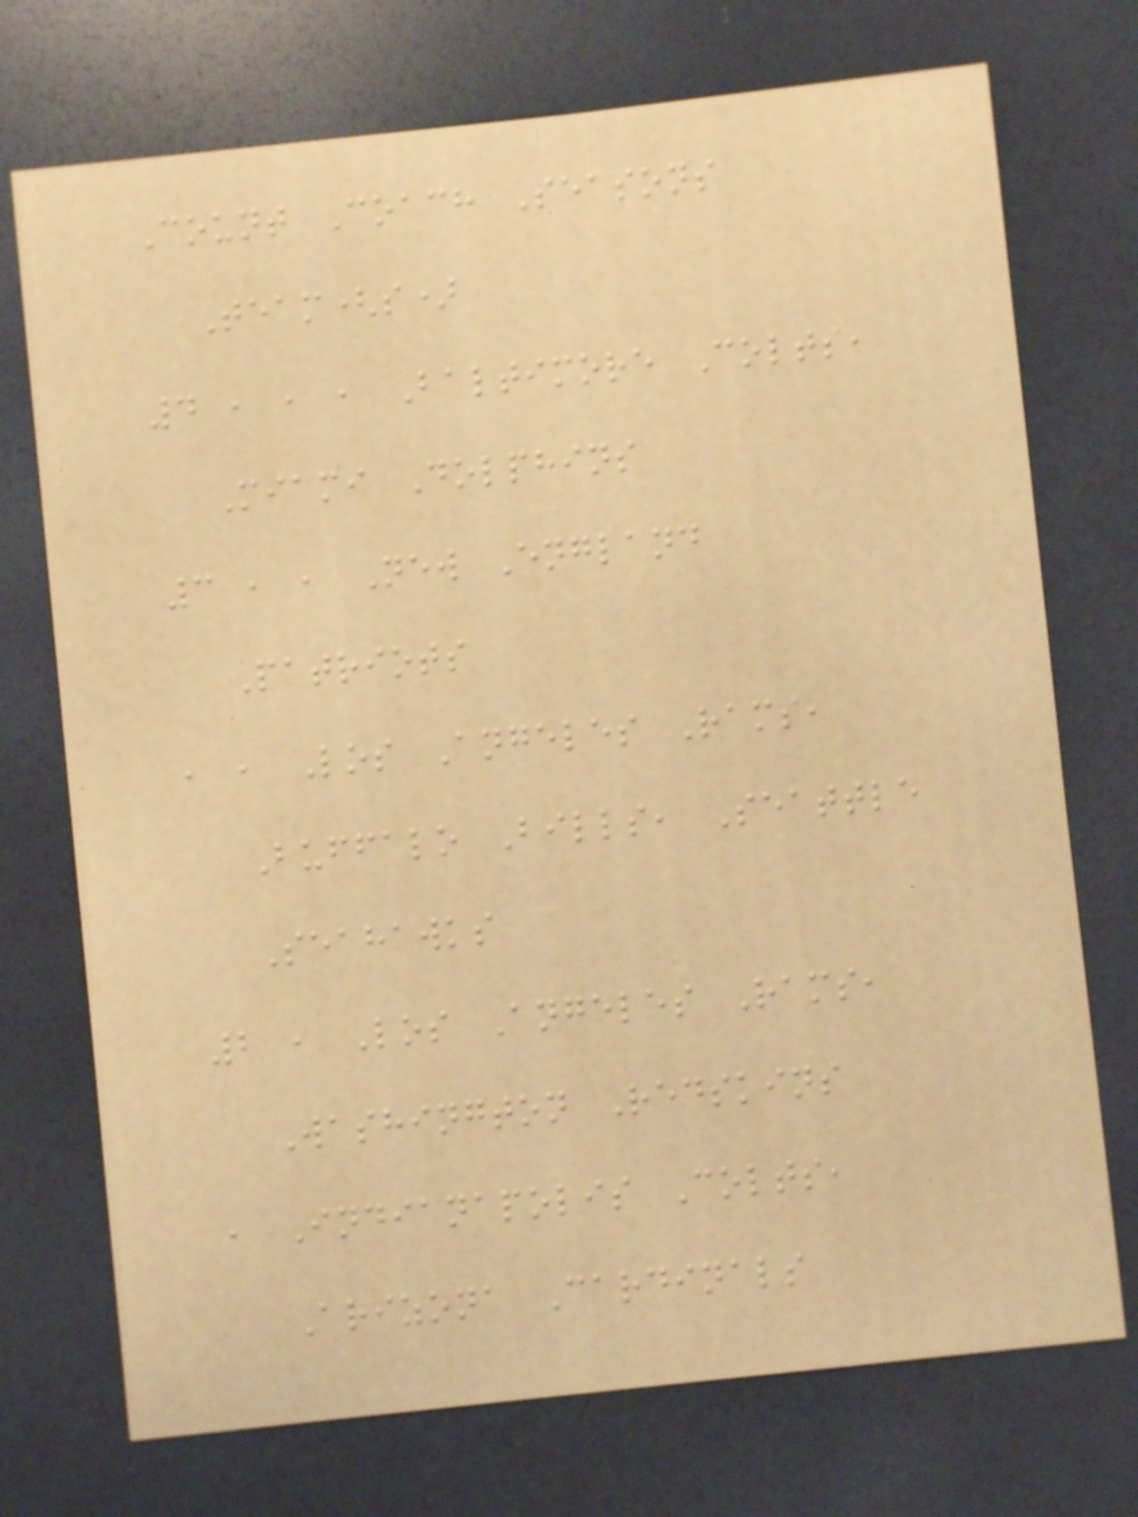Count Coach Seasons
Team(s)
4 , , , Baltimore Colts,
Miami Dolphins
3 , , New England
Patriots
, , Los Angeles Rams,
Buffalo Bills, Seattle
Seahawks
2 , Los Angeles Rams,
Washington Redskins
, Indianapolis Colts,
Arizona Cardinals
